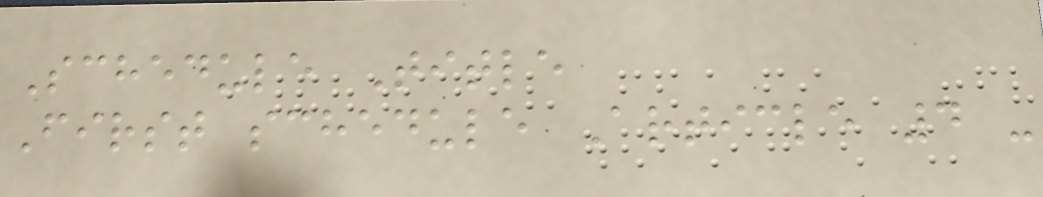Schedule Title
First schedule Article 4 -
